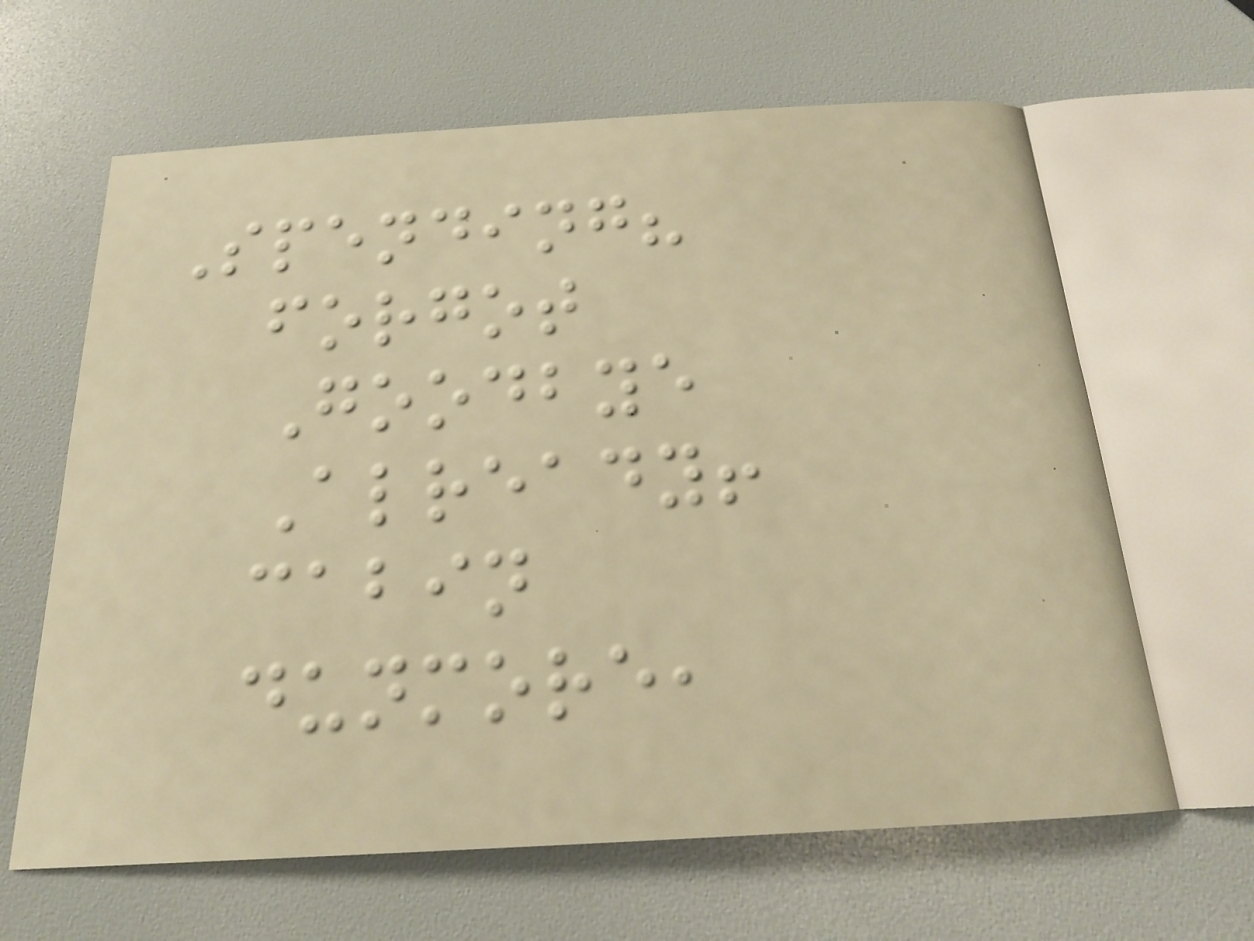Spending?
forgot
Goodbye
Already!
cabin
dunmore,
